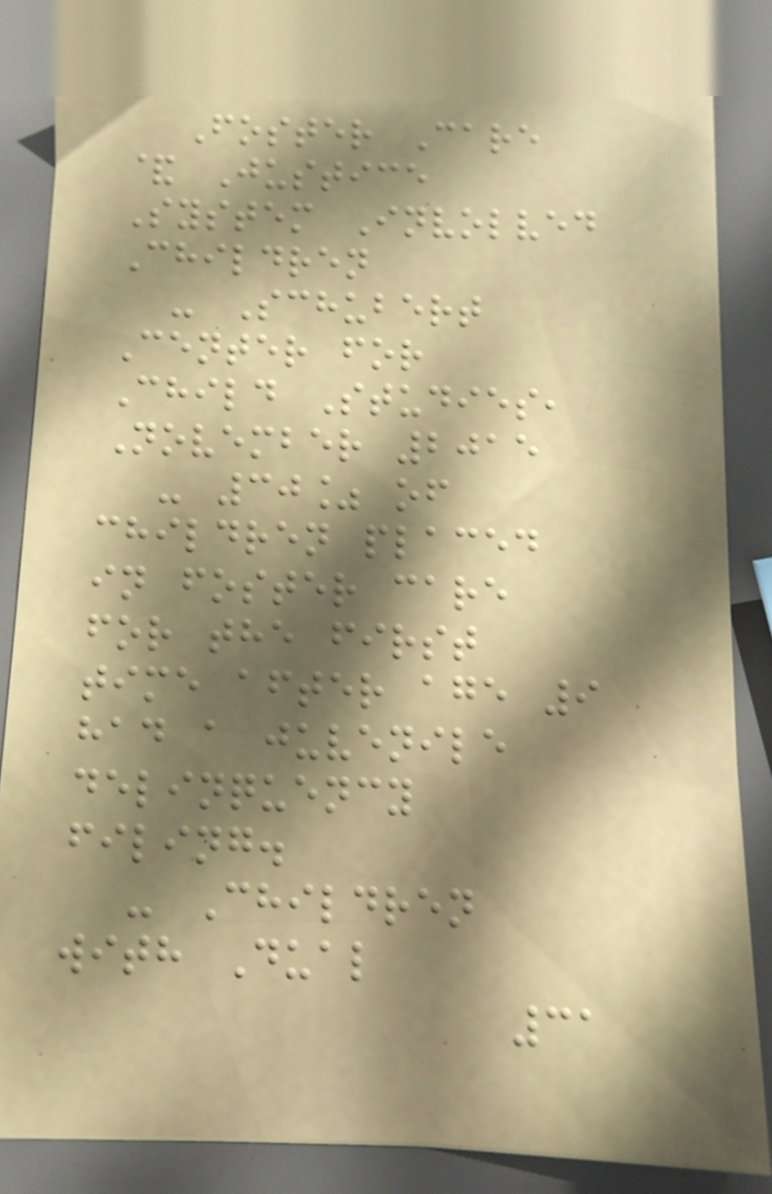Foster Care
& Justice
System Involved
Children
- Schubert
Center for
Child Studies,
November 2015
- 30% of
children placed
in foster care
for the first
time after age 9
had a juvenile
delinquency
filing.
- Children
with Dual
31
